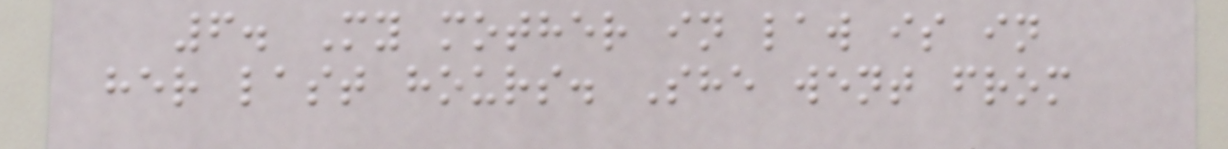6. My mother in law is in
her last hours. She went from
